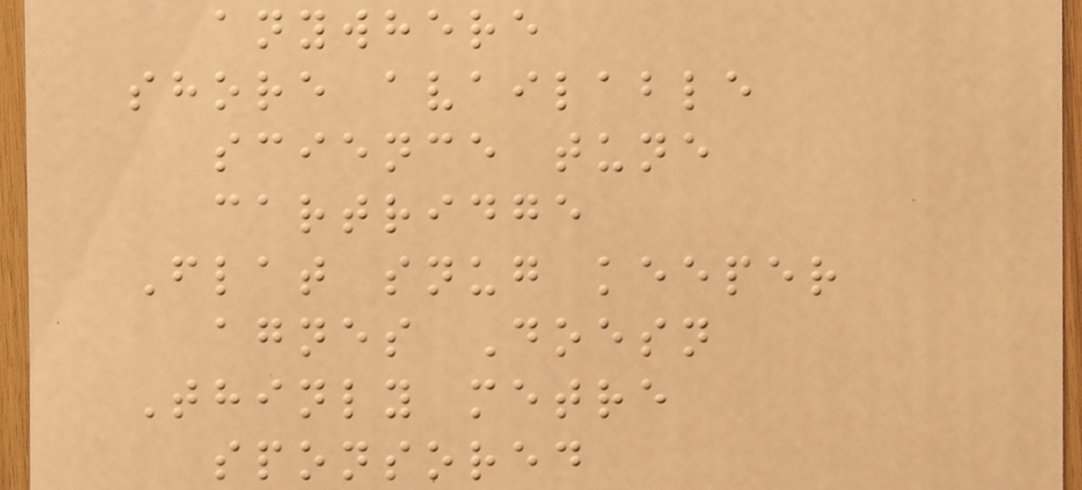anywhere
shore available
science tune
cartridge
Flat snug keeper
agnes Doesn
Thinly metre
sponsored
